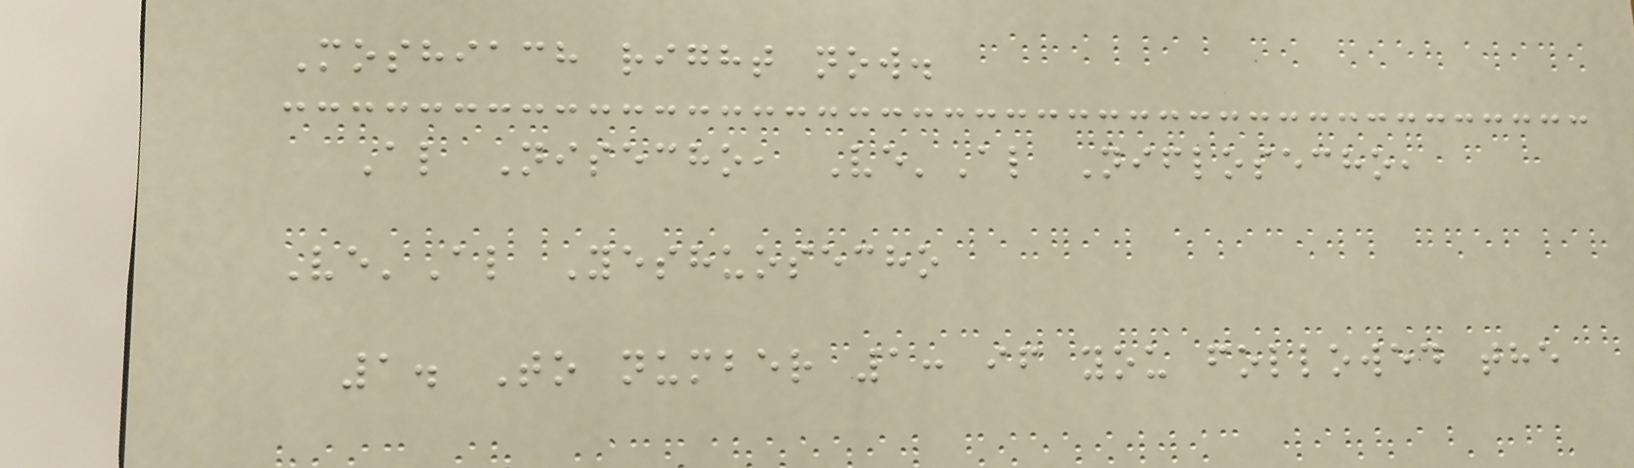Moshiach right now.
Al Nisecho, Ve'Al Niflosecho,
Ve'Al Yeshuosecho
1. To number 1: if you followed the
